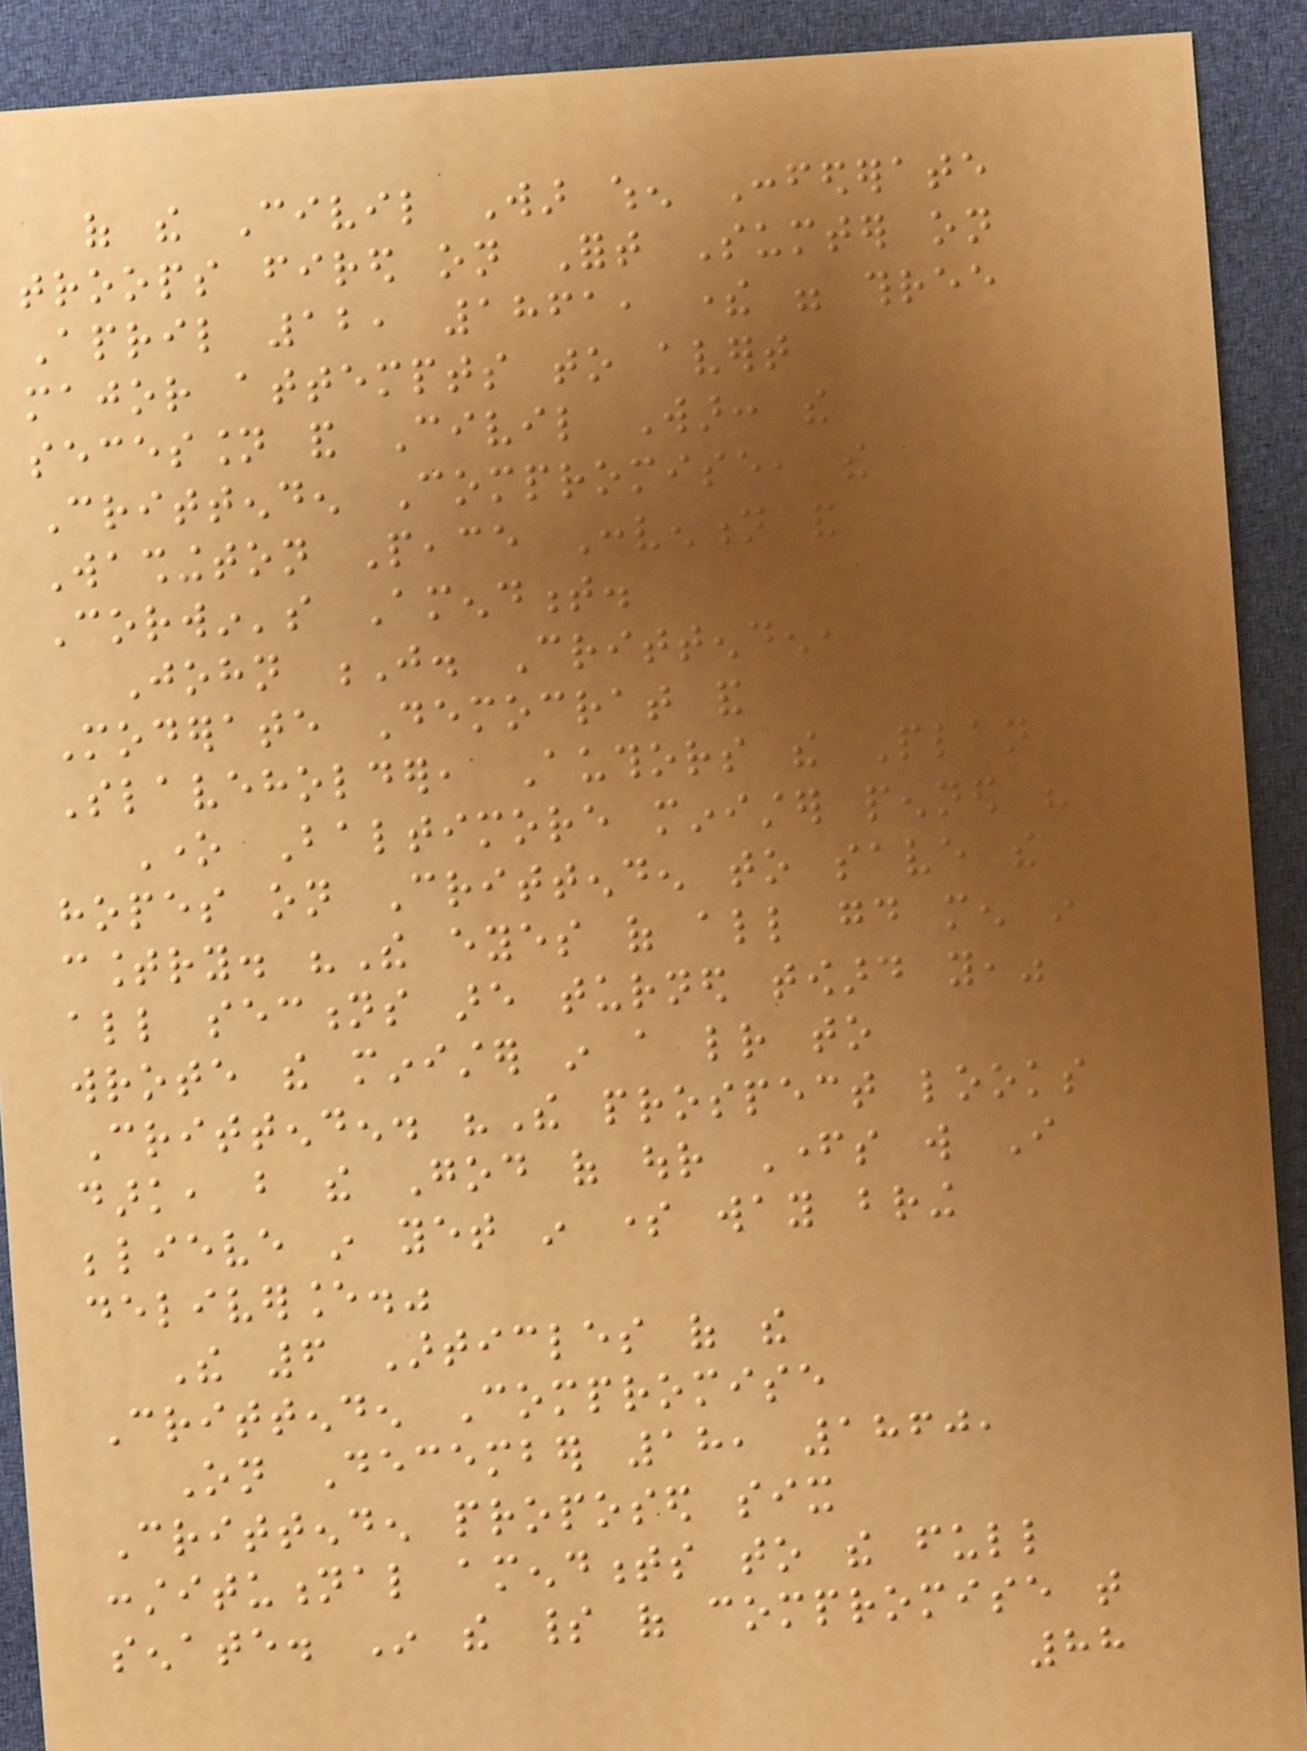of the Civil War when Confederate
troops fired on Fort Sumter on
April 12, 1861, there were three
major attempts to avert
secession and Civil War: the
Crittenden Compromise, the
Washington Peace Convention and
Corwin's Amendment.
John J. Crittenden,
Moderate Democrat and
Slaveholder, Authors the Plan
One Baltimore minister penned his
hopes on Crittenden to save the
country. "The eyes of all good men in
all sections are turned toward you,"
wrote the minister in a letter to
Crittenden. "The prospect looks
dark, but the God of our Fathers will I
believe in yet in some way bring
deliverance."
The 6 Articles of the
Crittenden Compromise
On December 18, 1860,
Crittenden proposed six
constitutional amendments to the full
senate. In the spirit of compromise that
88
